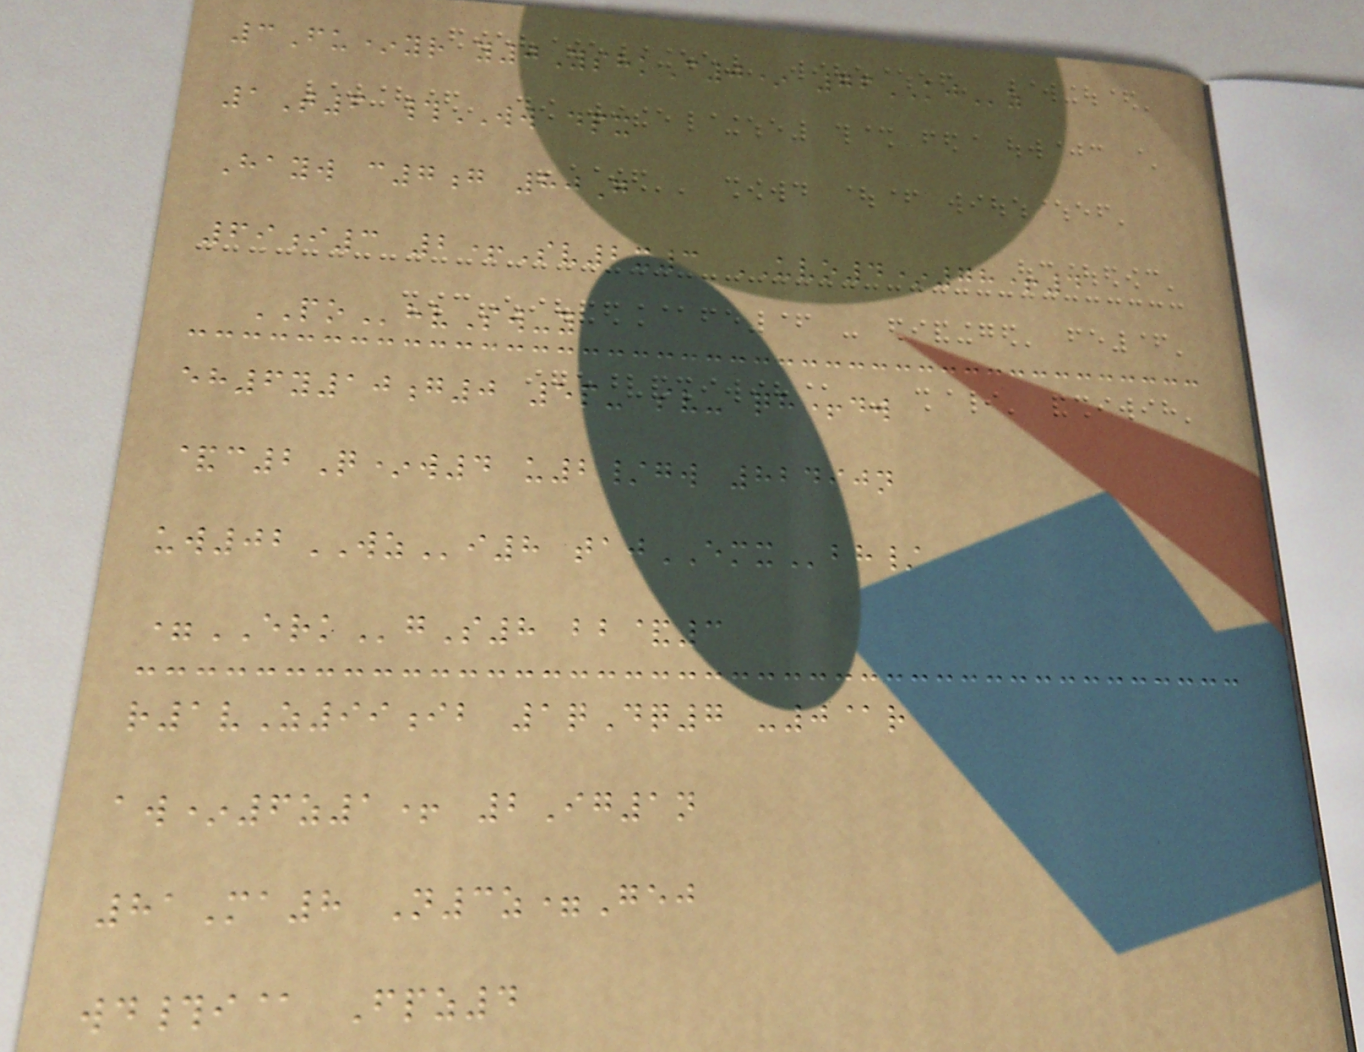3Fu*yr y0YshkC0* 76KJz
1T6 #WW dpx
Hayw c7g 80G
69i3 2+Sv2x3 UVO4*78+4
POhvSw-y
eh6y10g0 5p- sv- qh+dw
&c2Q*w4 u2/gw 82490n
uw02WZi8 tajEMXbh/
=ERKgS8 bb&3
r1vZ99ib 1qDq7 -0@r
aw*6z1+ 2Ig1n
81Ma8 N3z=Gej
wd#i@ Fpz4
